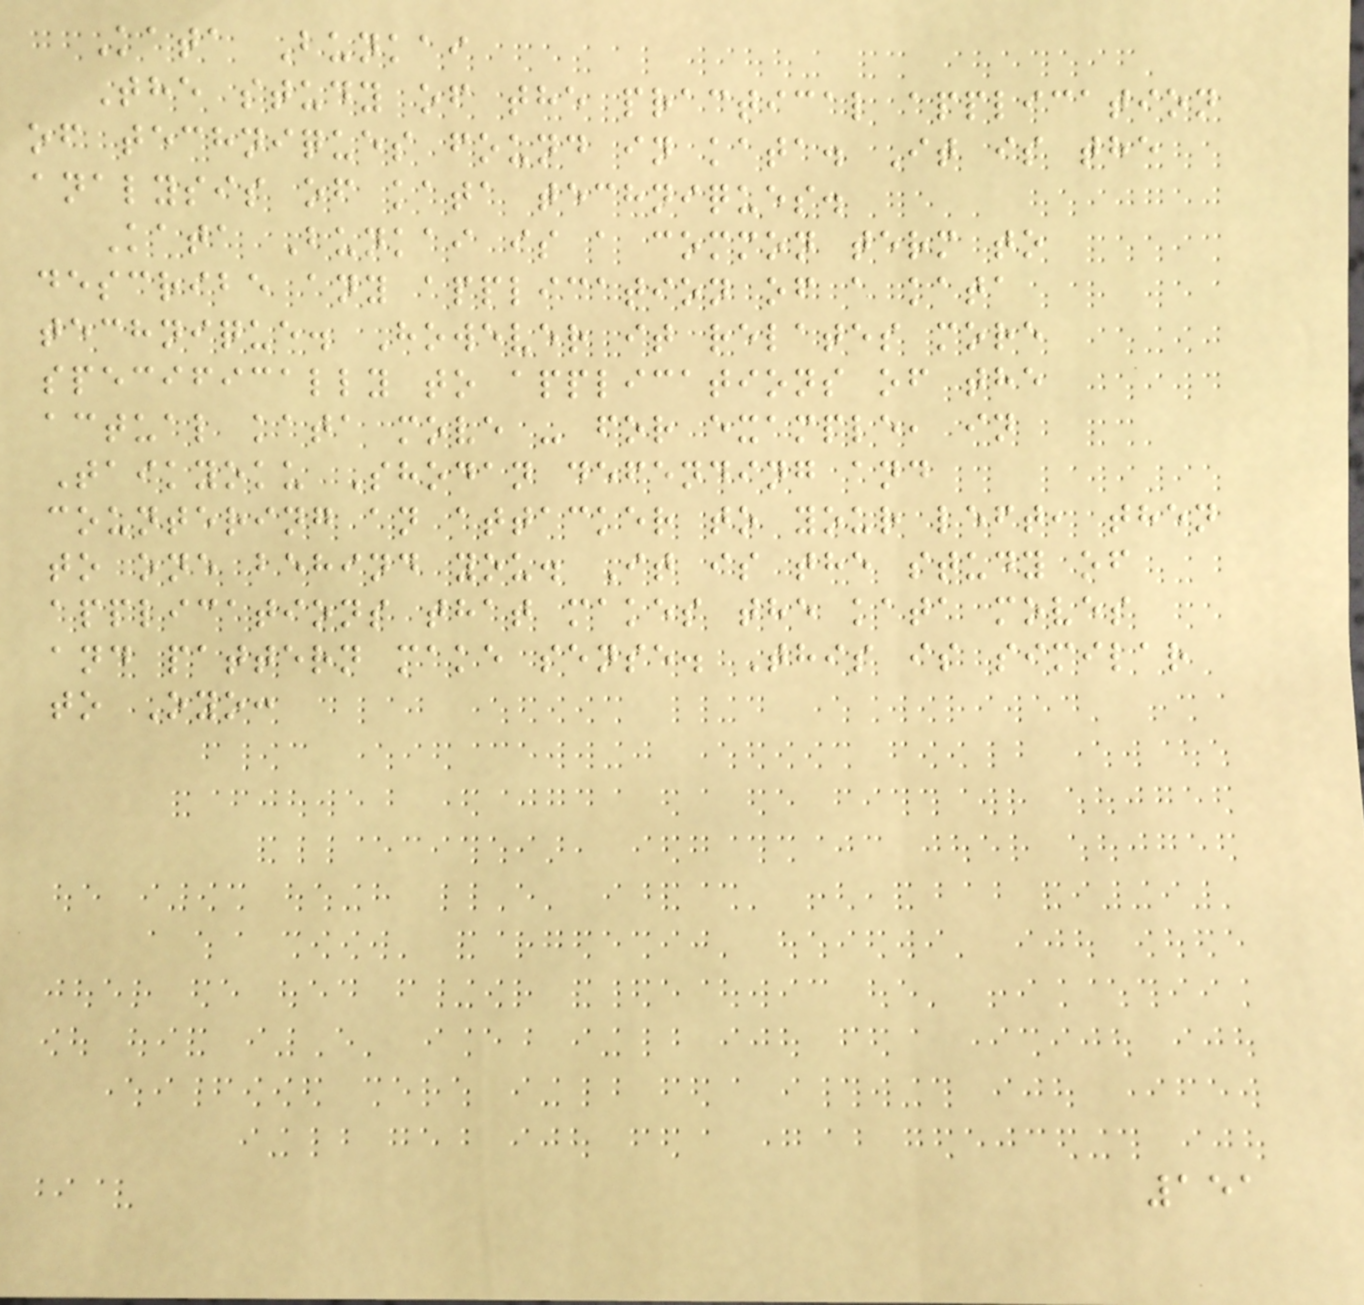Kata Bunkai
The study of the practical application
of techniques found in kata. It is the
analysis of kata techniques.
Kata Bunkai is a common term to
describe any application of a kata
technique. However it relates more
specifically to applications of the
actual kata move - for example, in
Taikyoku Shodan defending and
countering an attacker to your left, then
to one behind you. It is the study of
applications that makes the kata moves
and pattern make sense. This is similar
to Oyo:
151
